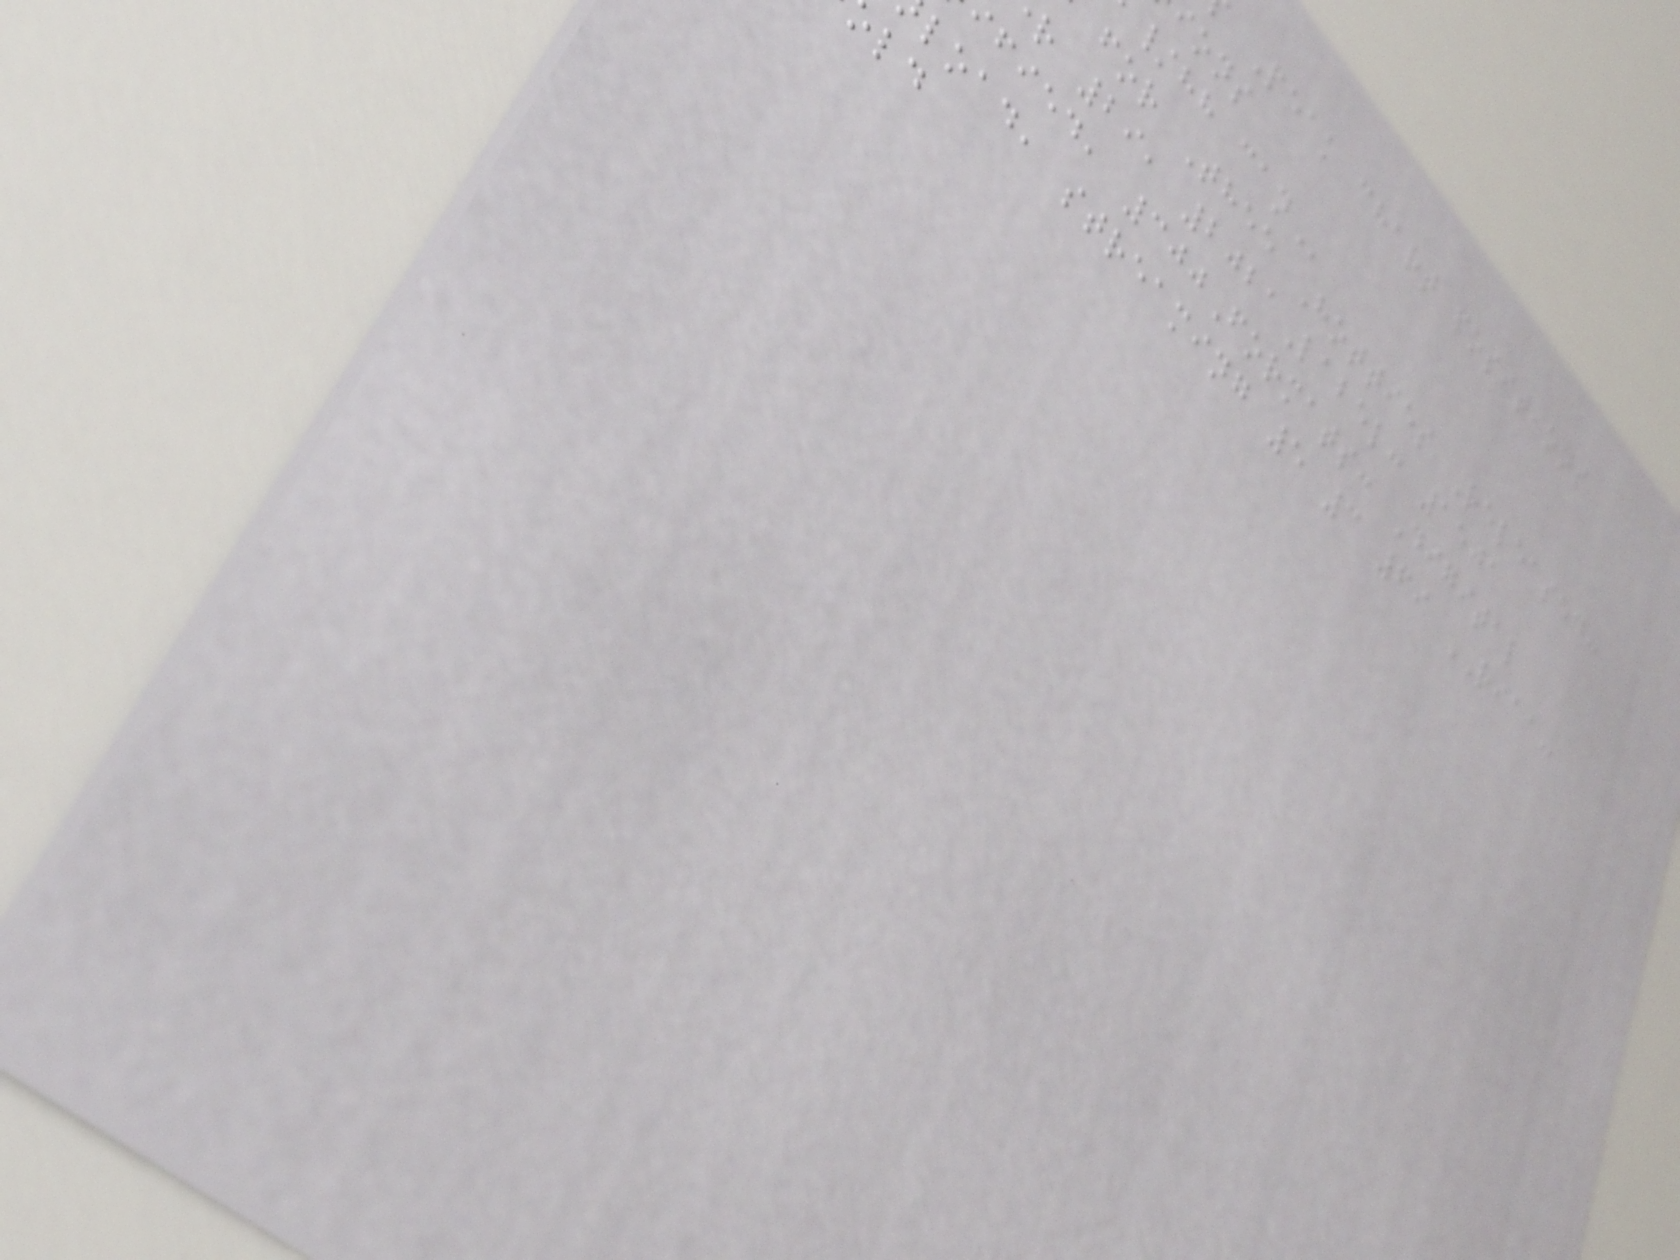Peak chart positions
ions
for Thee Hotties Released:
r 29, 2021Label: 1501
fied, 300Formats: Digital
load, streaming 5 3 69 RIAA:
